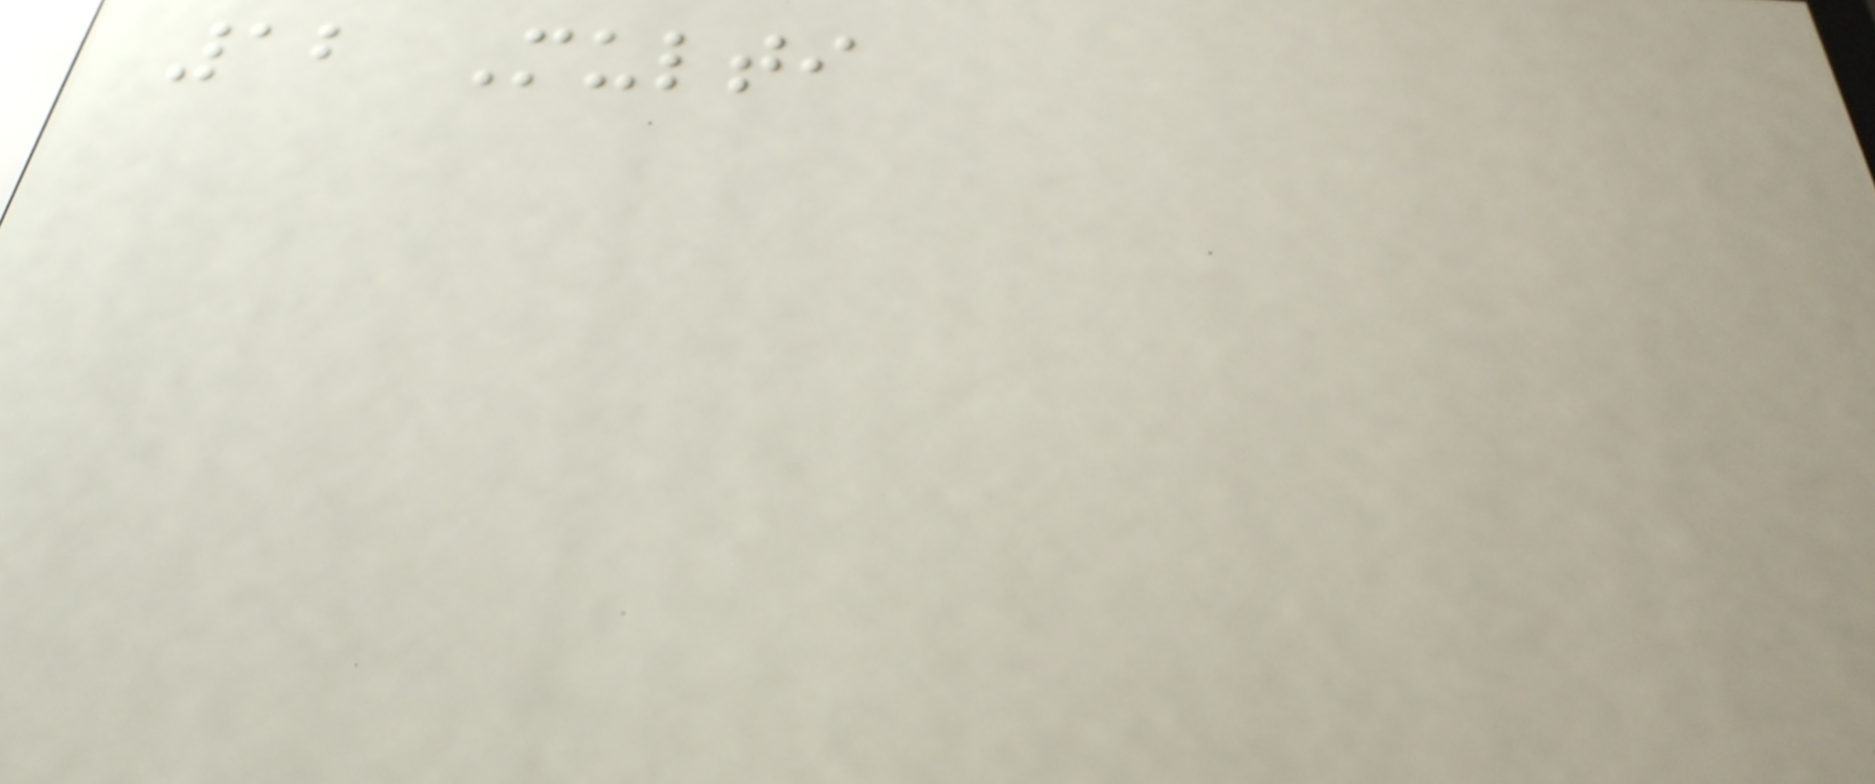12 Multi
